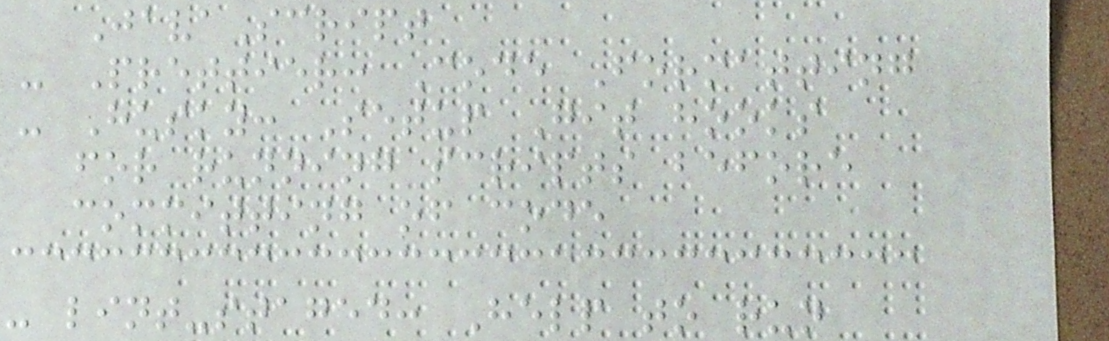JavaScript
- Prettier: Code Formatting
- Husky: Setup Git hooks
for running scripts before
committing of code
- lint-staged: Help to run
